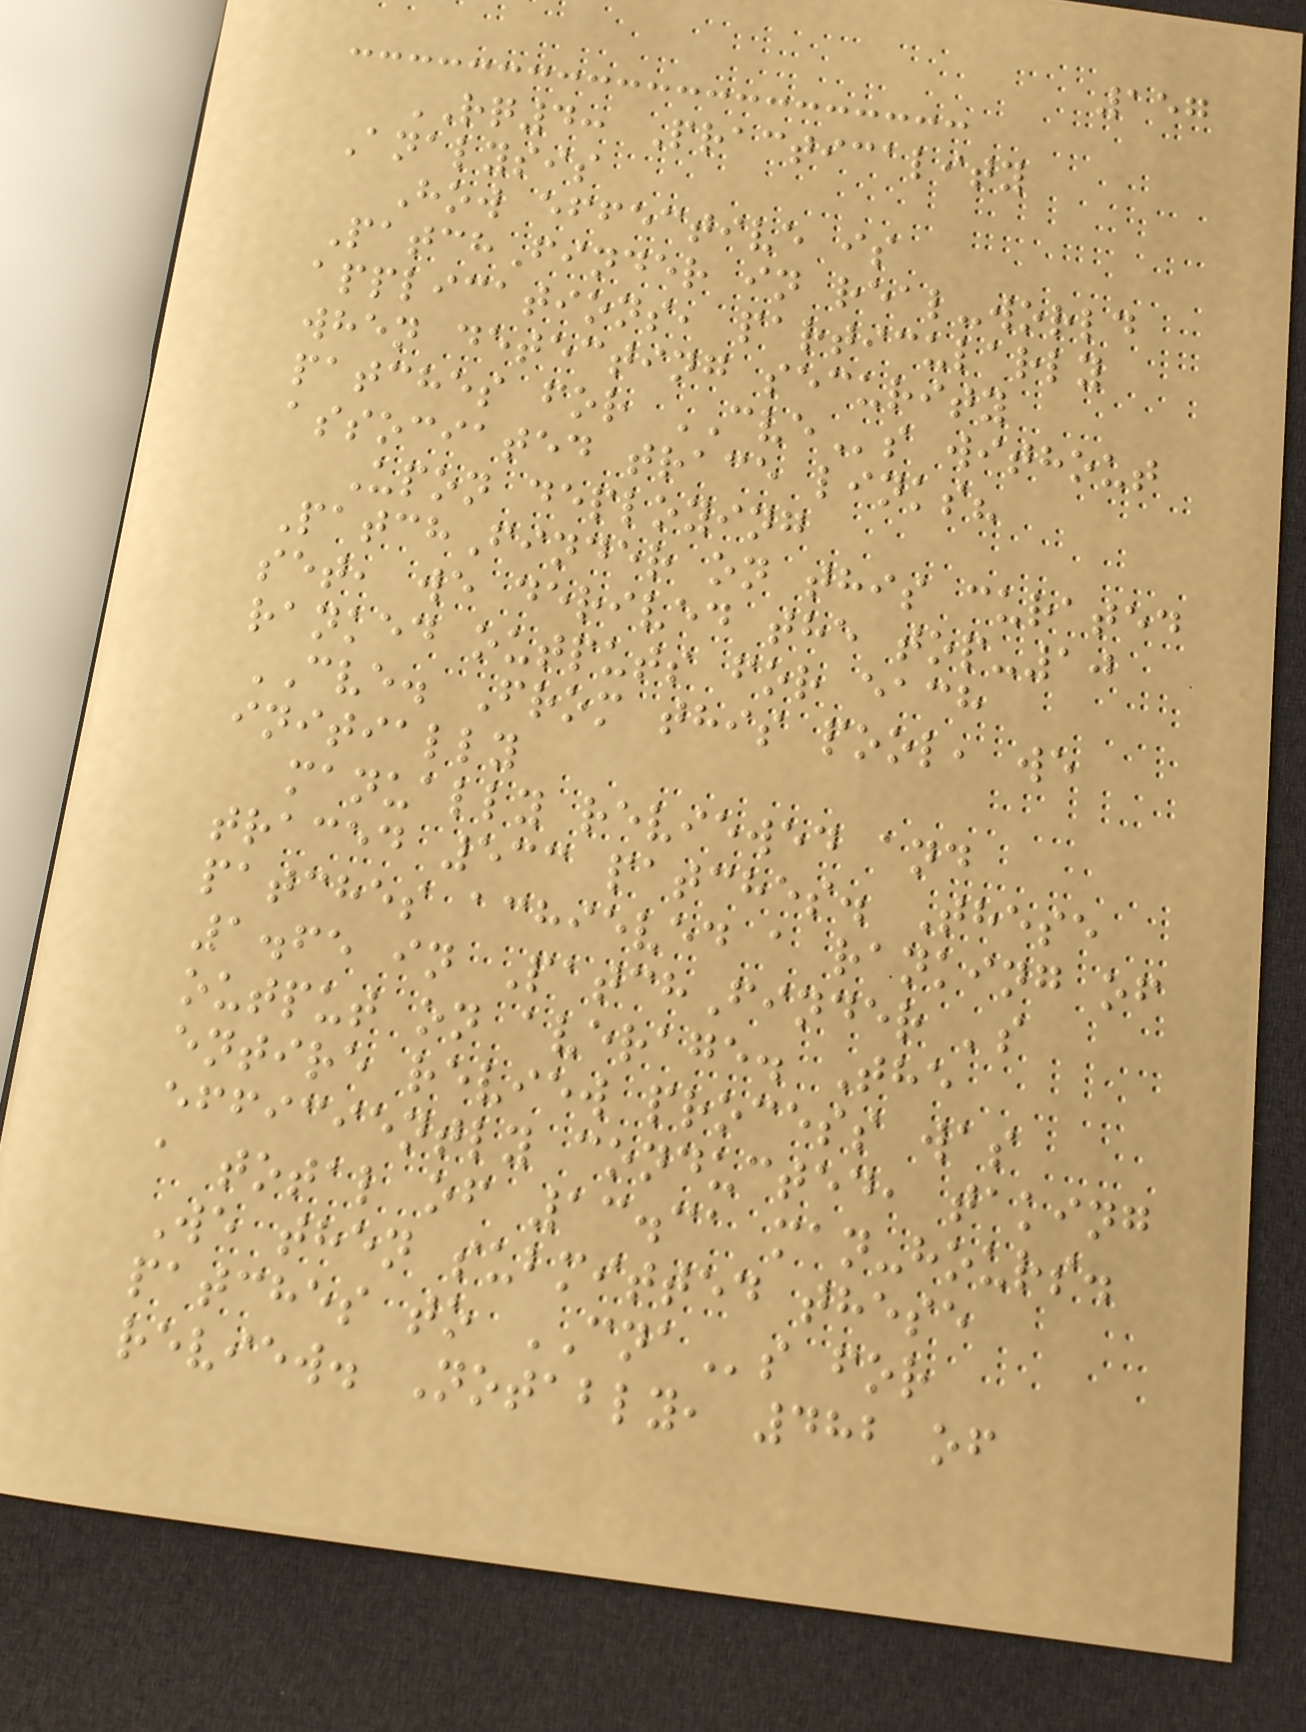157
RQ4: Practicality
Analysis
How effective is
PatchFinder in real-world
applications, particularly
when detecting security
patches for CVEs without
associated trace links?
Upon deploying
PatchFinder on this curated
set, we derived the top-10
ranked outputs for each
CVE. From this pool, we
initially
manually reviewed and
traced 533 patches. These
patches achieved a ranking of
1.65 in PatchFinder 's
output on average. The
entire review process was
efficiently conducted, taking
a total of 13.31 man-hours.
We then submitted these
patches to CNAs for
review. Notably, 482 of
